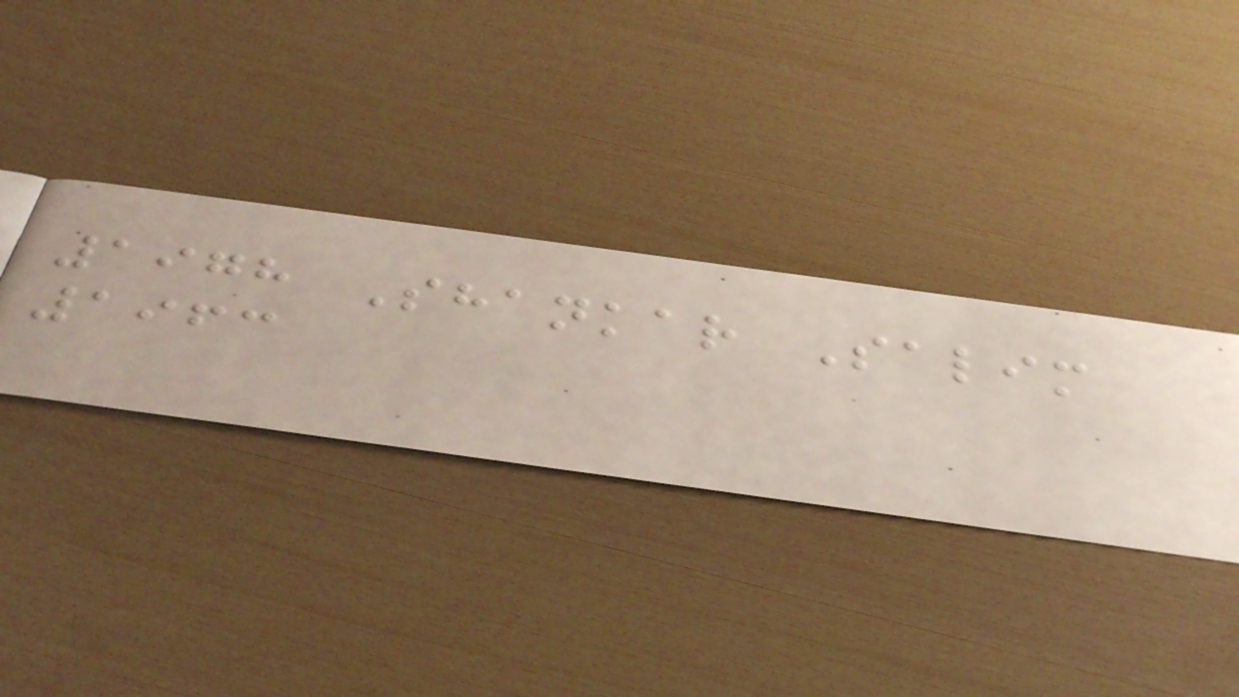1978 Shankar Salim
1963
